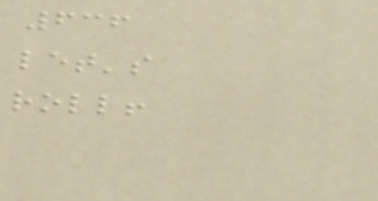636
let's
roll!
